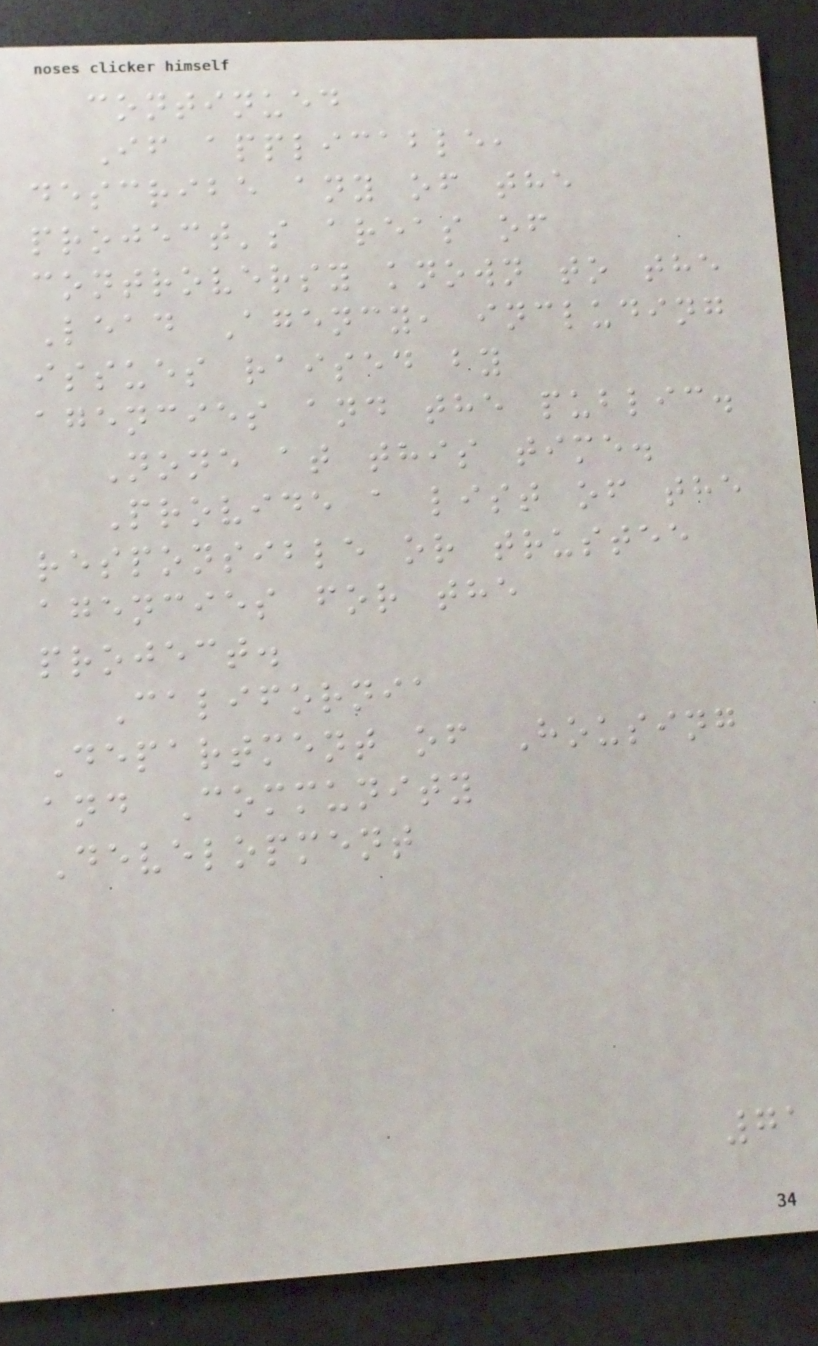continued
If applicable,
describe any of the
project's areas of
controversy known to the
Lead Agency, including
issues raised by
agencies and the public.
None at this time.
Provide a list of the
responsible or trustee
agencies for the
project.
California
Department of Housing
and Community
Development
71
